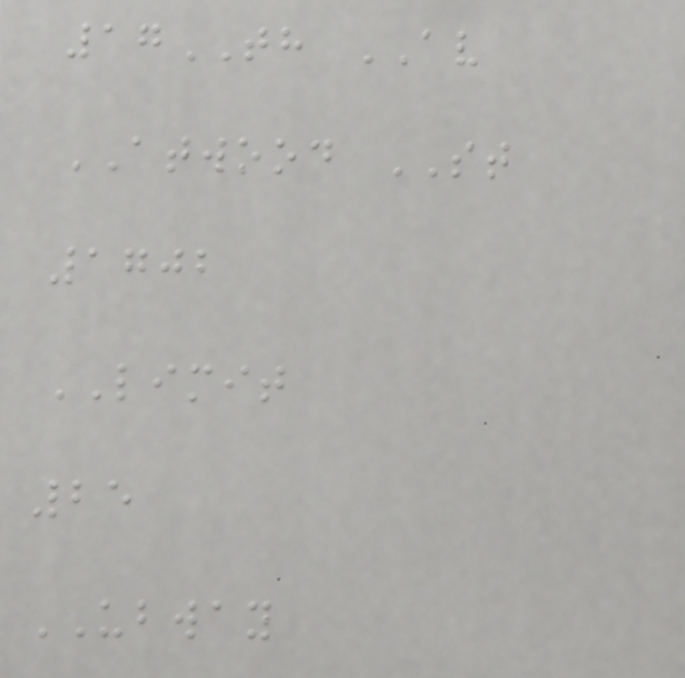17TH AV
ATWOOD ST
1702
LIMIT
25
UBWAY
